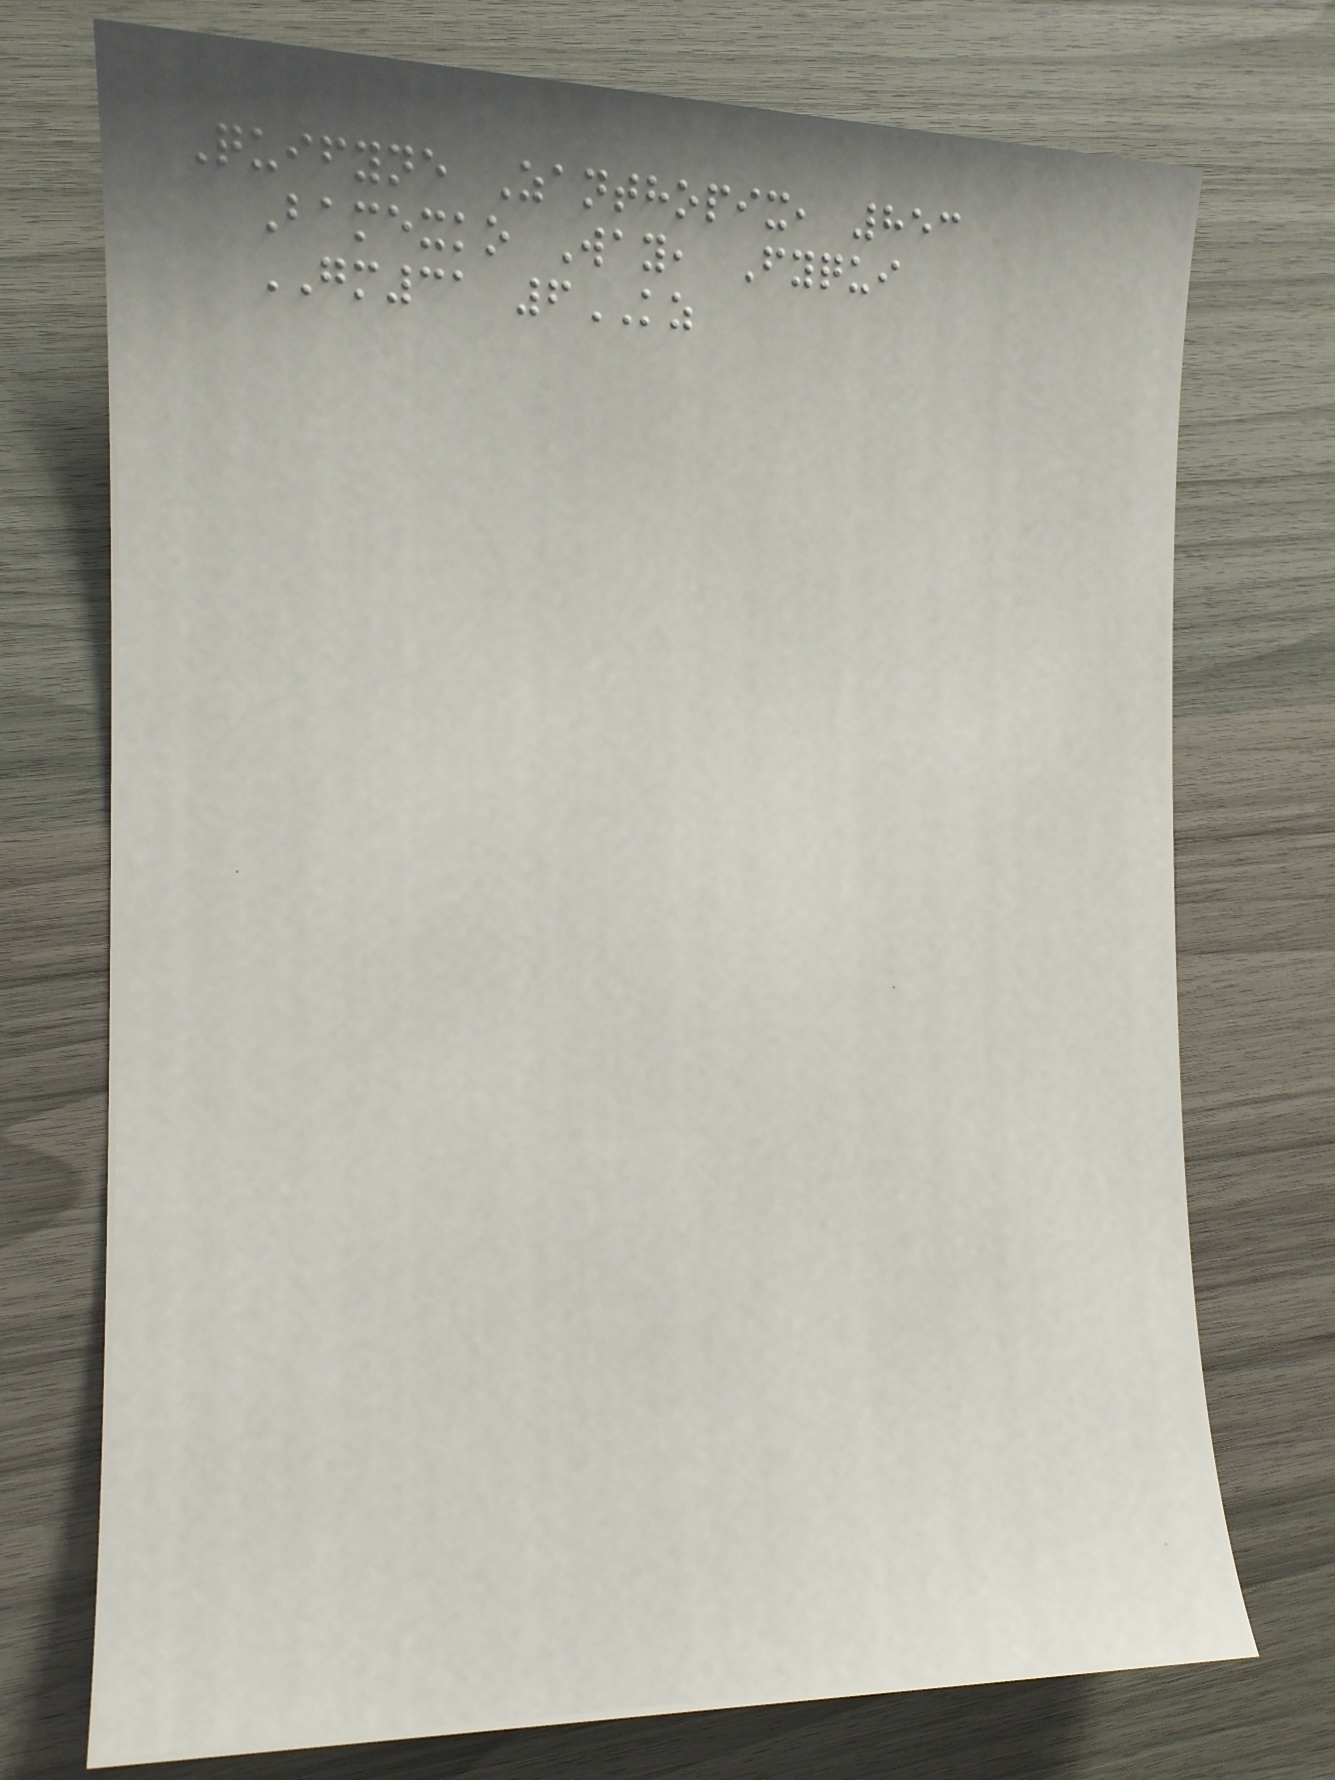Quifyne Zanthopix, 853
Bamexko Way, Fyqui
GM31 6KZ
